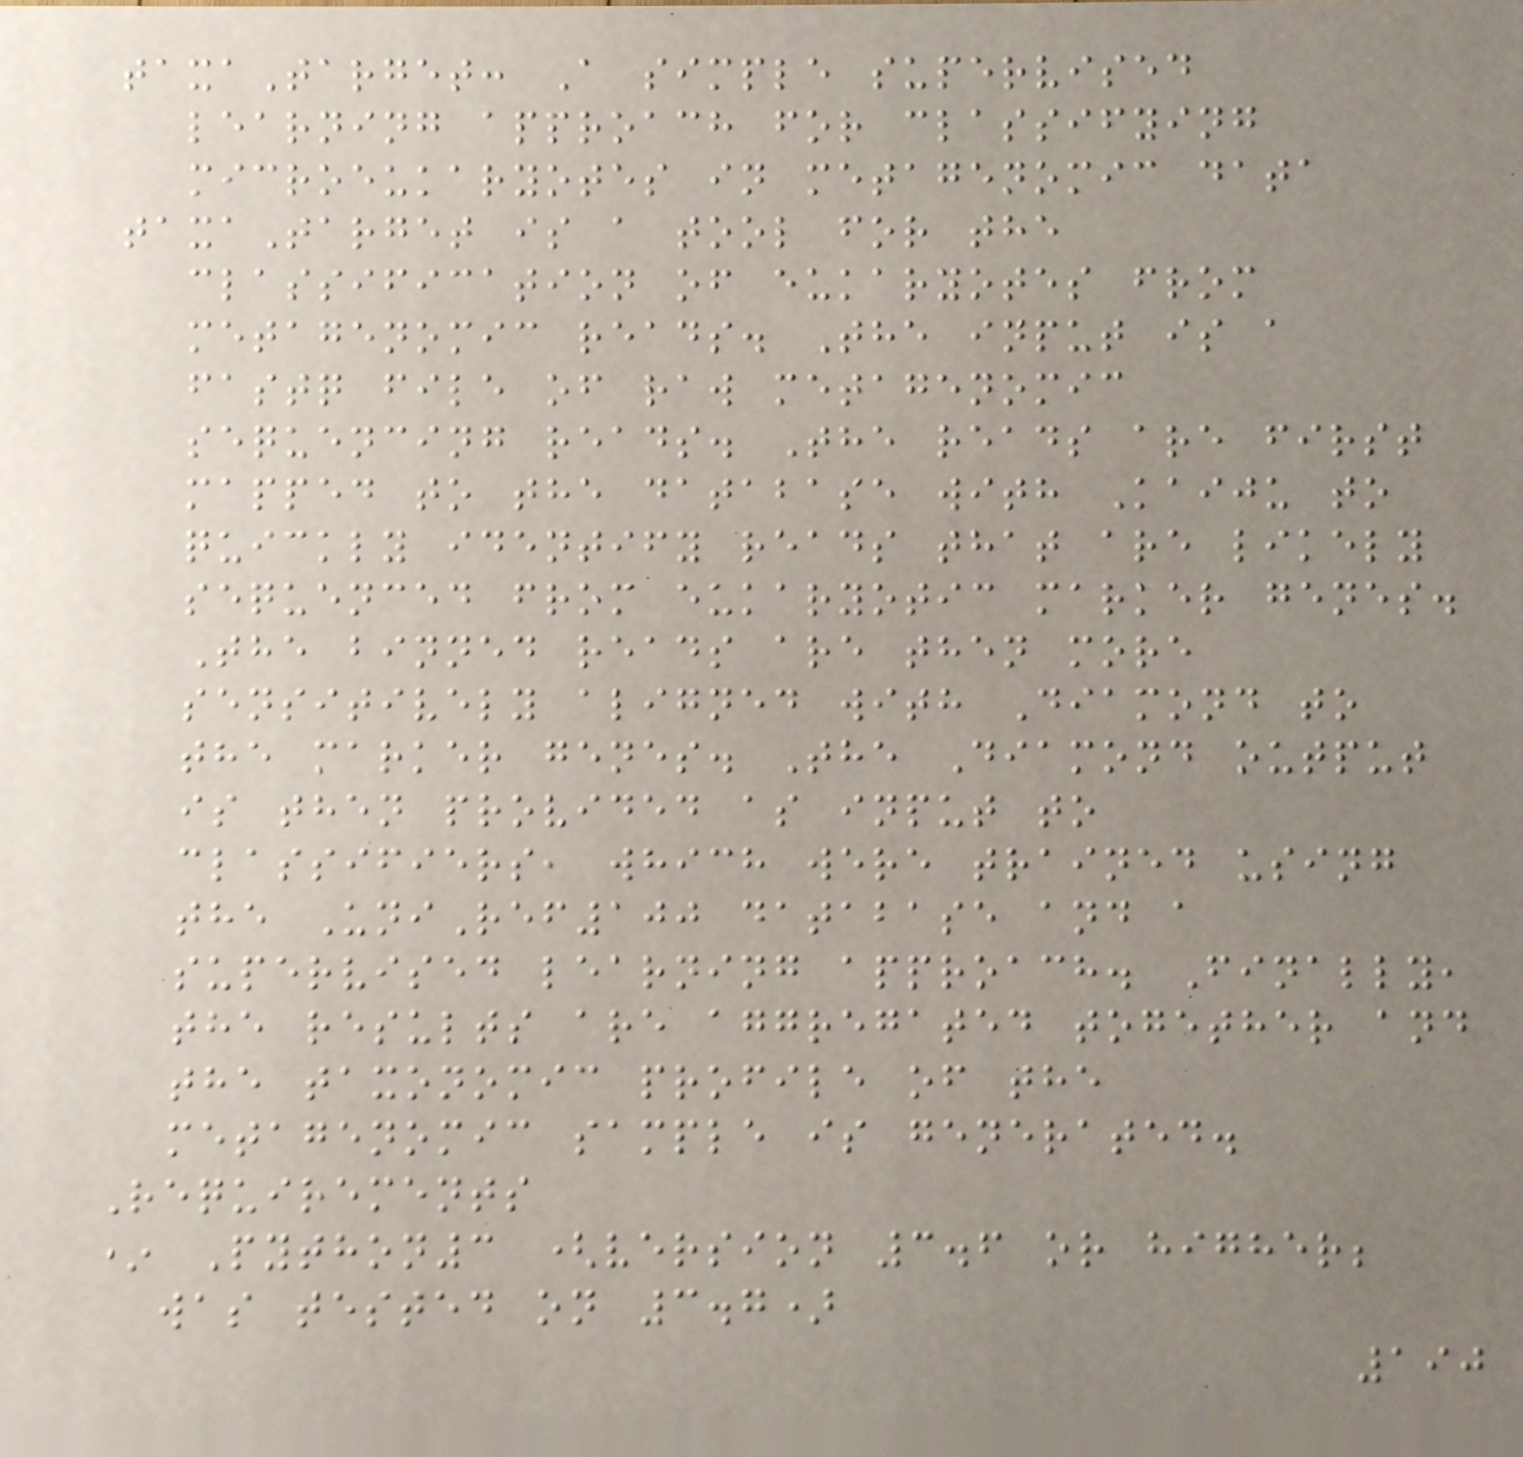taxaTarget: A simple supervised
learning approach for classifying
microeukaryotes in metagenomic data
taxaTarget is a tool for the
classification of eukaryotes from
metagenomic reads. The input is a
fastq file of raw metagenomic
sequencing reads. The reads are first
mapped to the database with Kaiju to
quickly identify reads that are likely
sequenced from eukaryotic marker genes.
The binned reads are then more
sensitively aligned with Diamond to
the marker genes. The Diamond output
is then provided as input to
classifiers, which were trained using
the UniRef100 database and a
supervised learning approach. Finally,
the results are aggregated together and
the taxonomic profile of the
metagenomic sample is generated.
Requirements
* Python3 (version 3.6 or higher;
was tested on 3.7)
190
